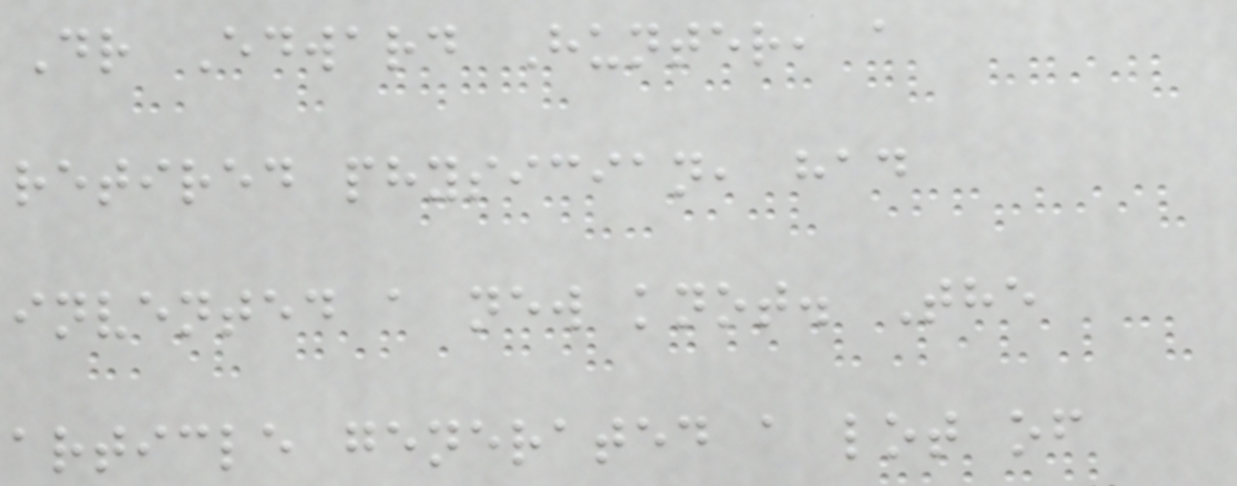Dr Edward Hunter, a
retired physician, had
invented a new knot. The
article generated a lot of
